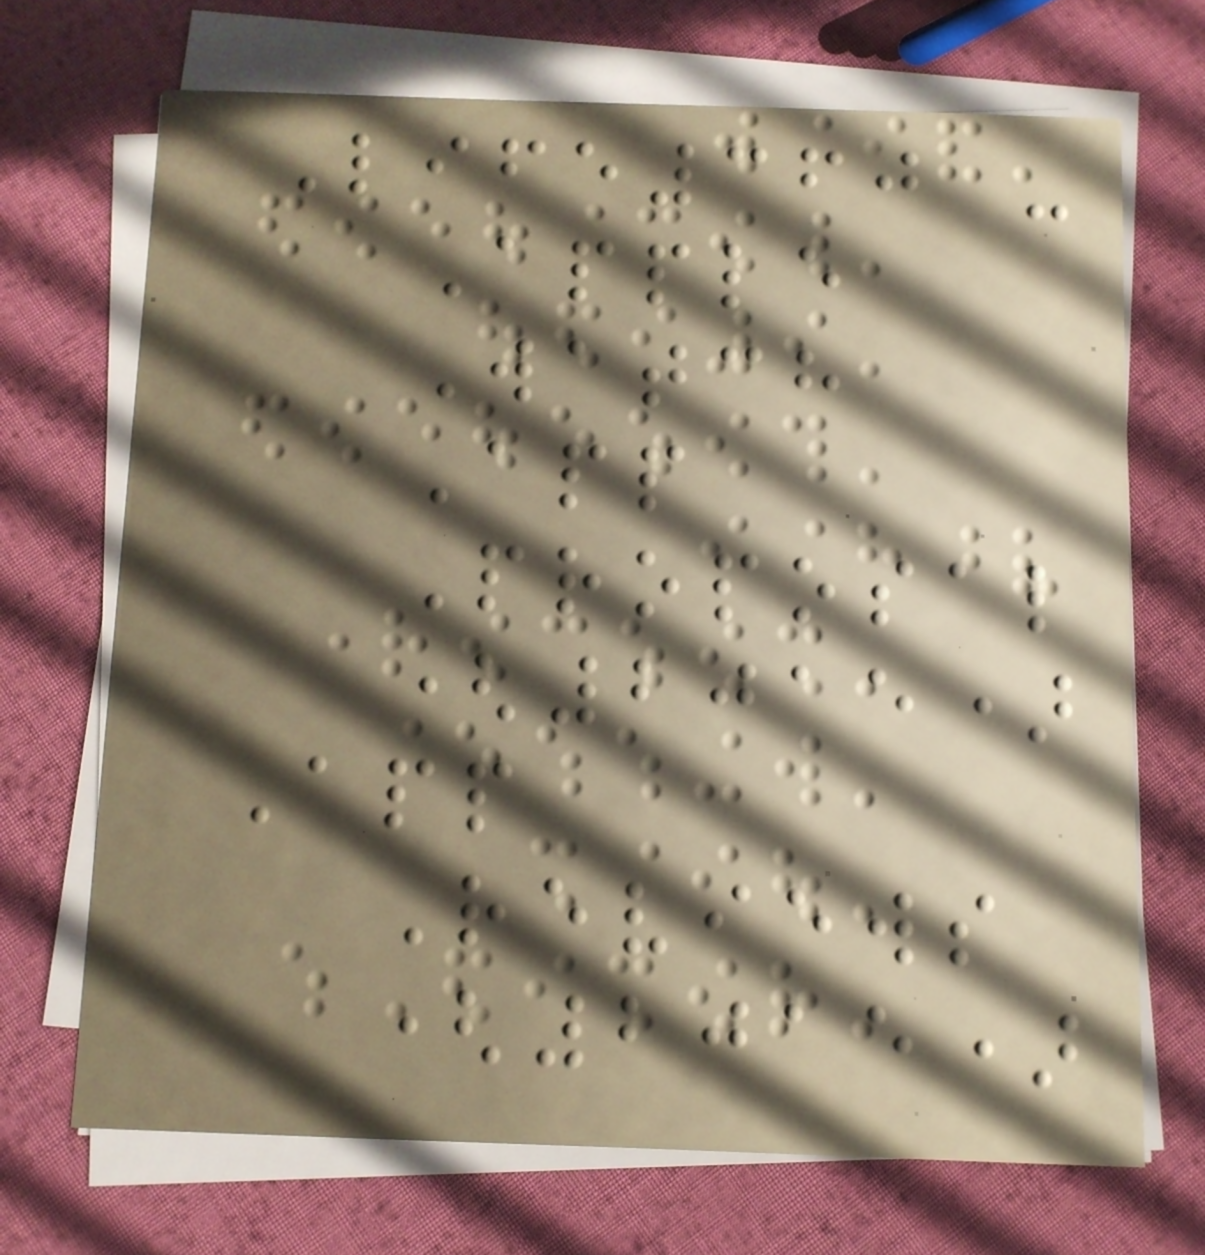Life360 -
Apple
Watch
App
Proposal
(2015)
App
Reviews
(2015)
